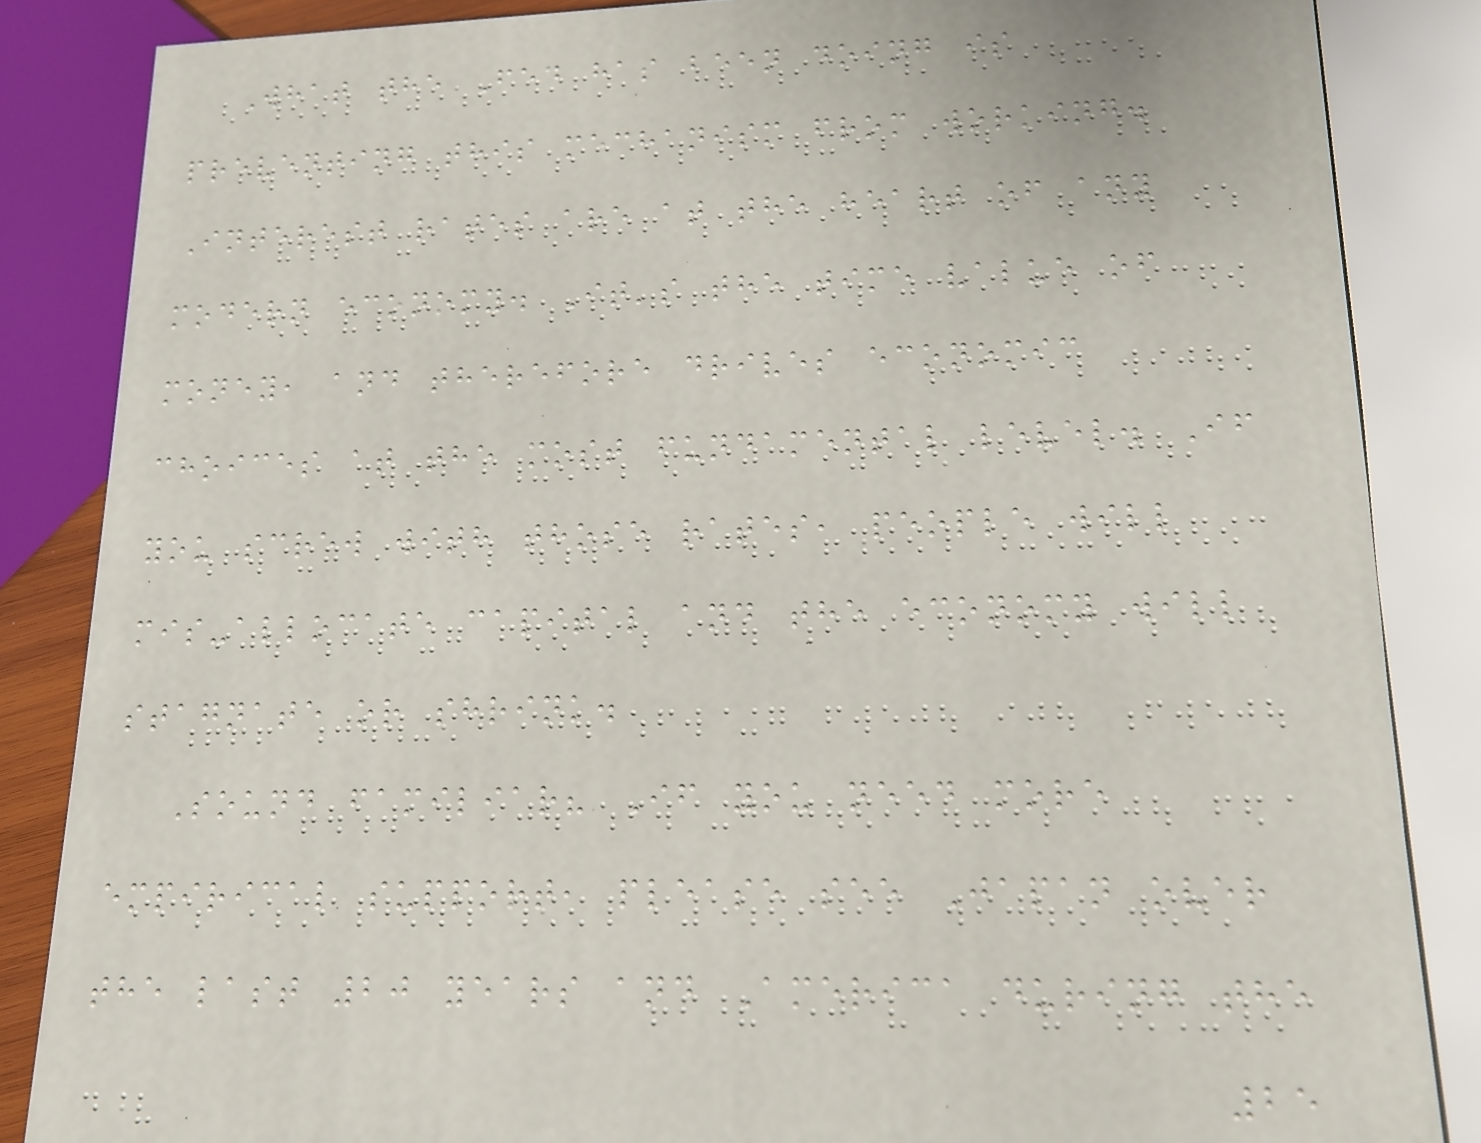What the Fed has been doing is
preventing this mechanism from working.
Interest rates are at the heart of any
modern economy. It's the time value of
money, and therefore drives economic
choices at the most fundamental level. If
you screw with those rates, people will
mis-allocate capital and the economy will
stagnate or shrink.
Sound familiar? If you need more
empirical support, please see Japan over
the last 20 years and America during the
25
